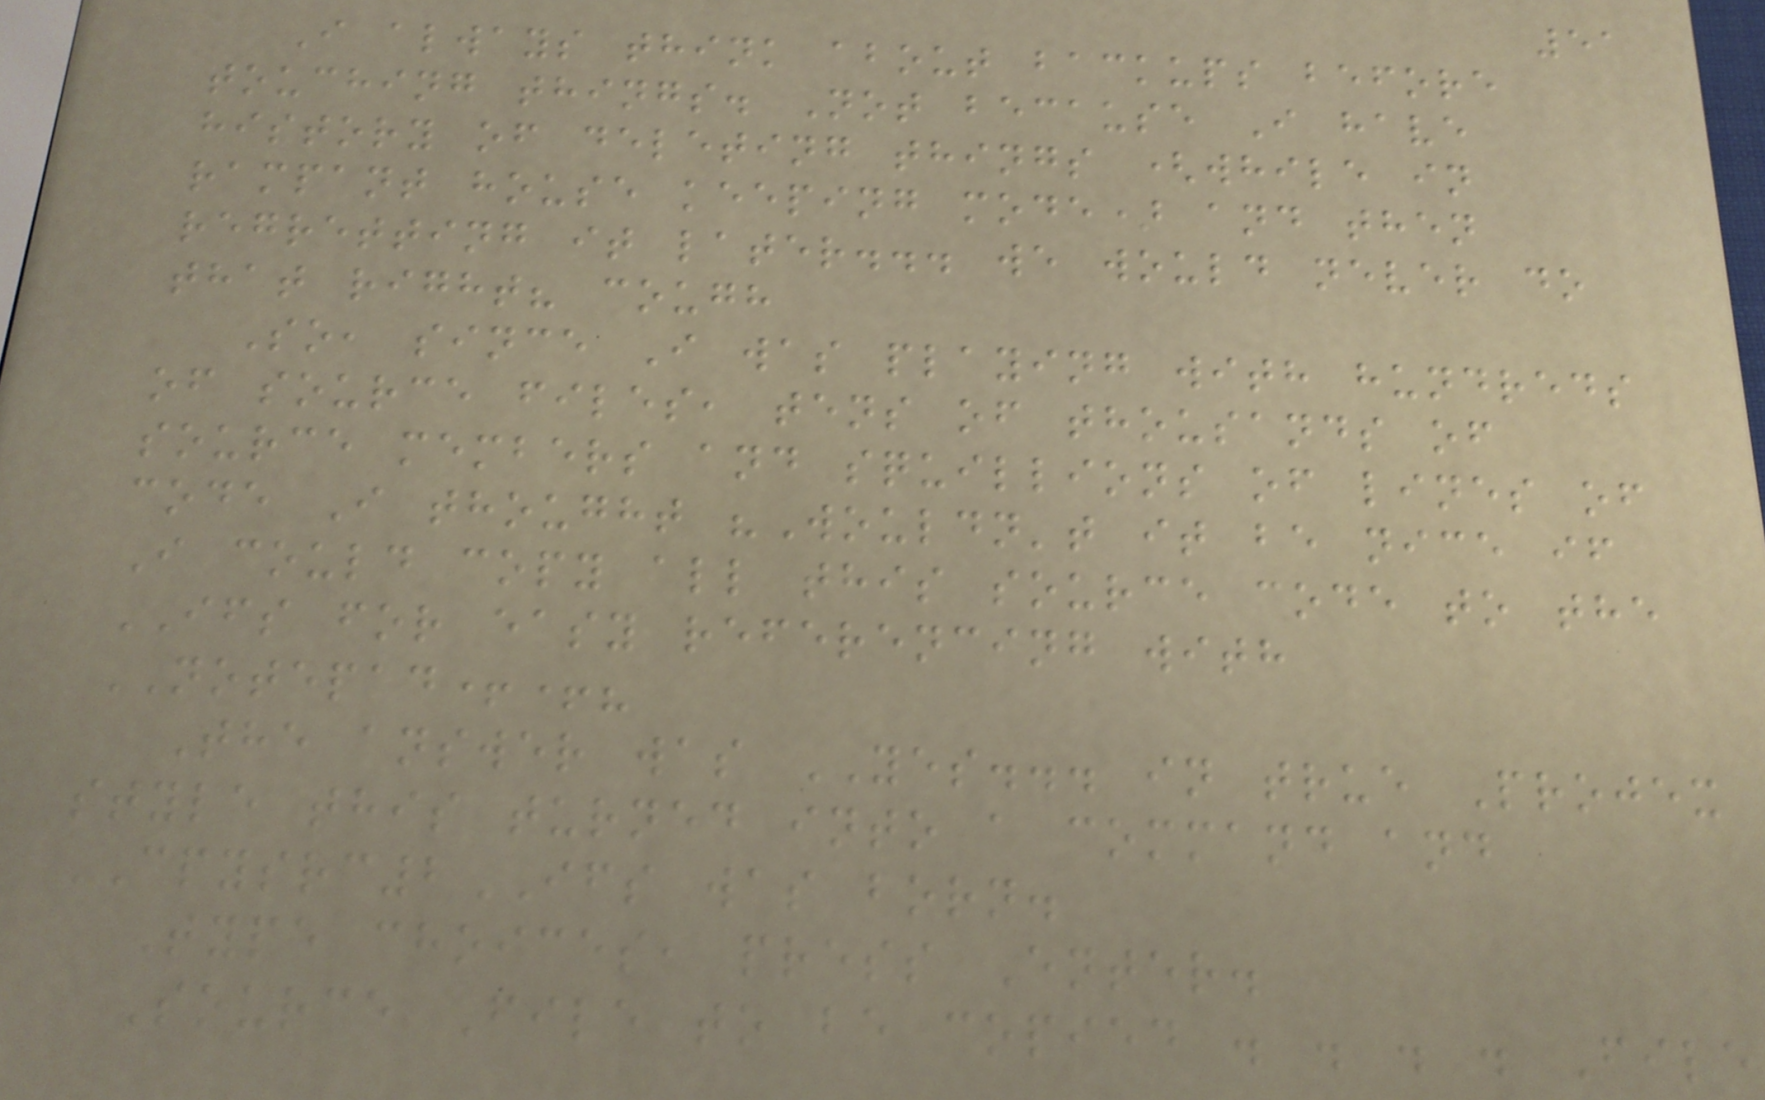51
I always think about backups before
touching things. Not because I have
history of deleting things (while in
rampant house keeping mode) and then
regretting it later... we would never do
that right? cough
So, since I was playing with hundreds
of source files, tens of thousands of
source members and squillions of lines of
code I thought "Wouldn't it be nice if
I could copy all this source code to the
IFS for easy referencing with
NOTEPAD++?
The answer was YES... in true Projex
style this turned into a command and
CPYSRC2IFS was born.
Type choices, press Enter.
Source File to be copied . . . . File
